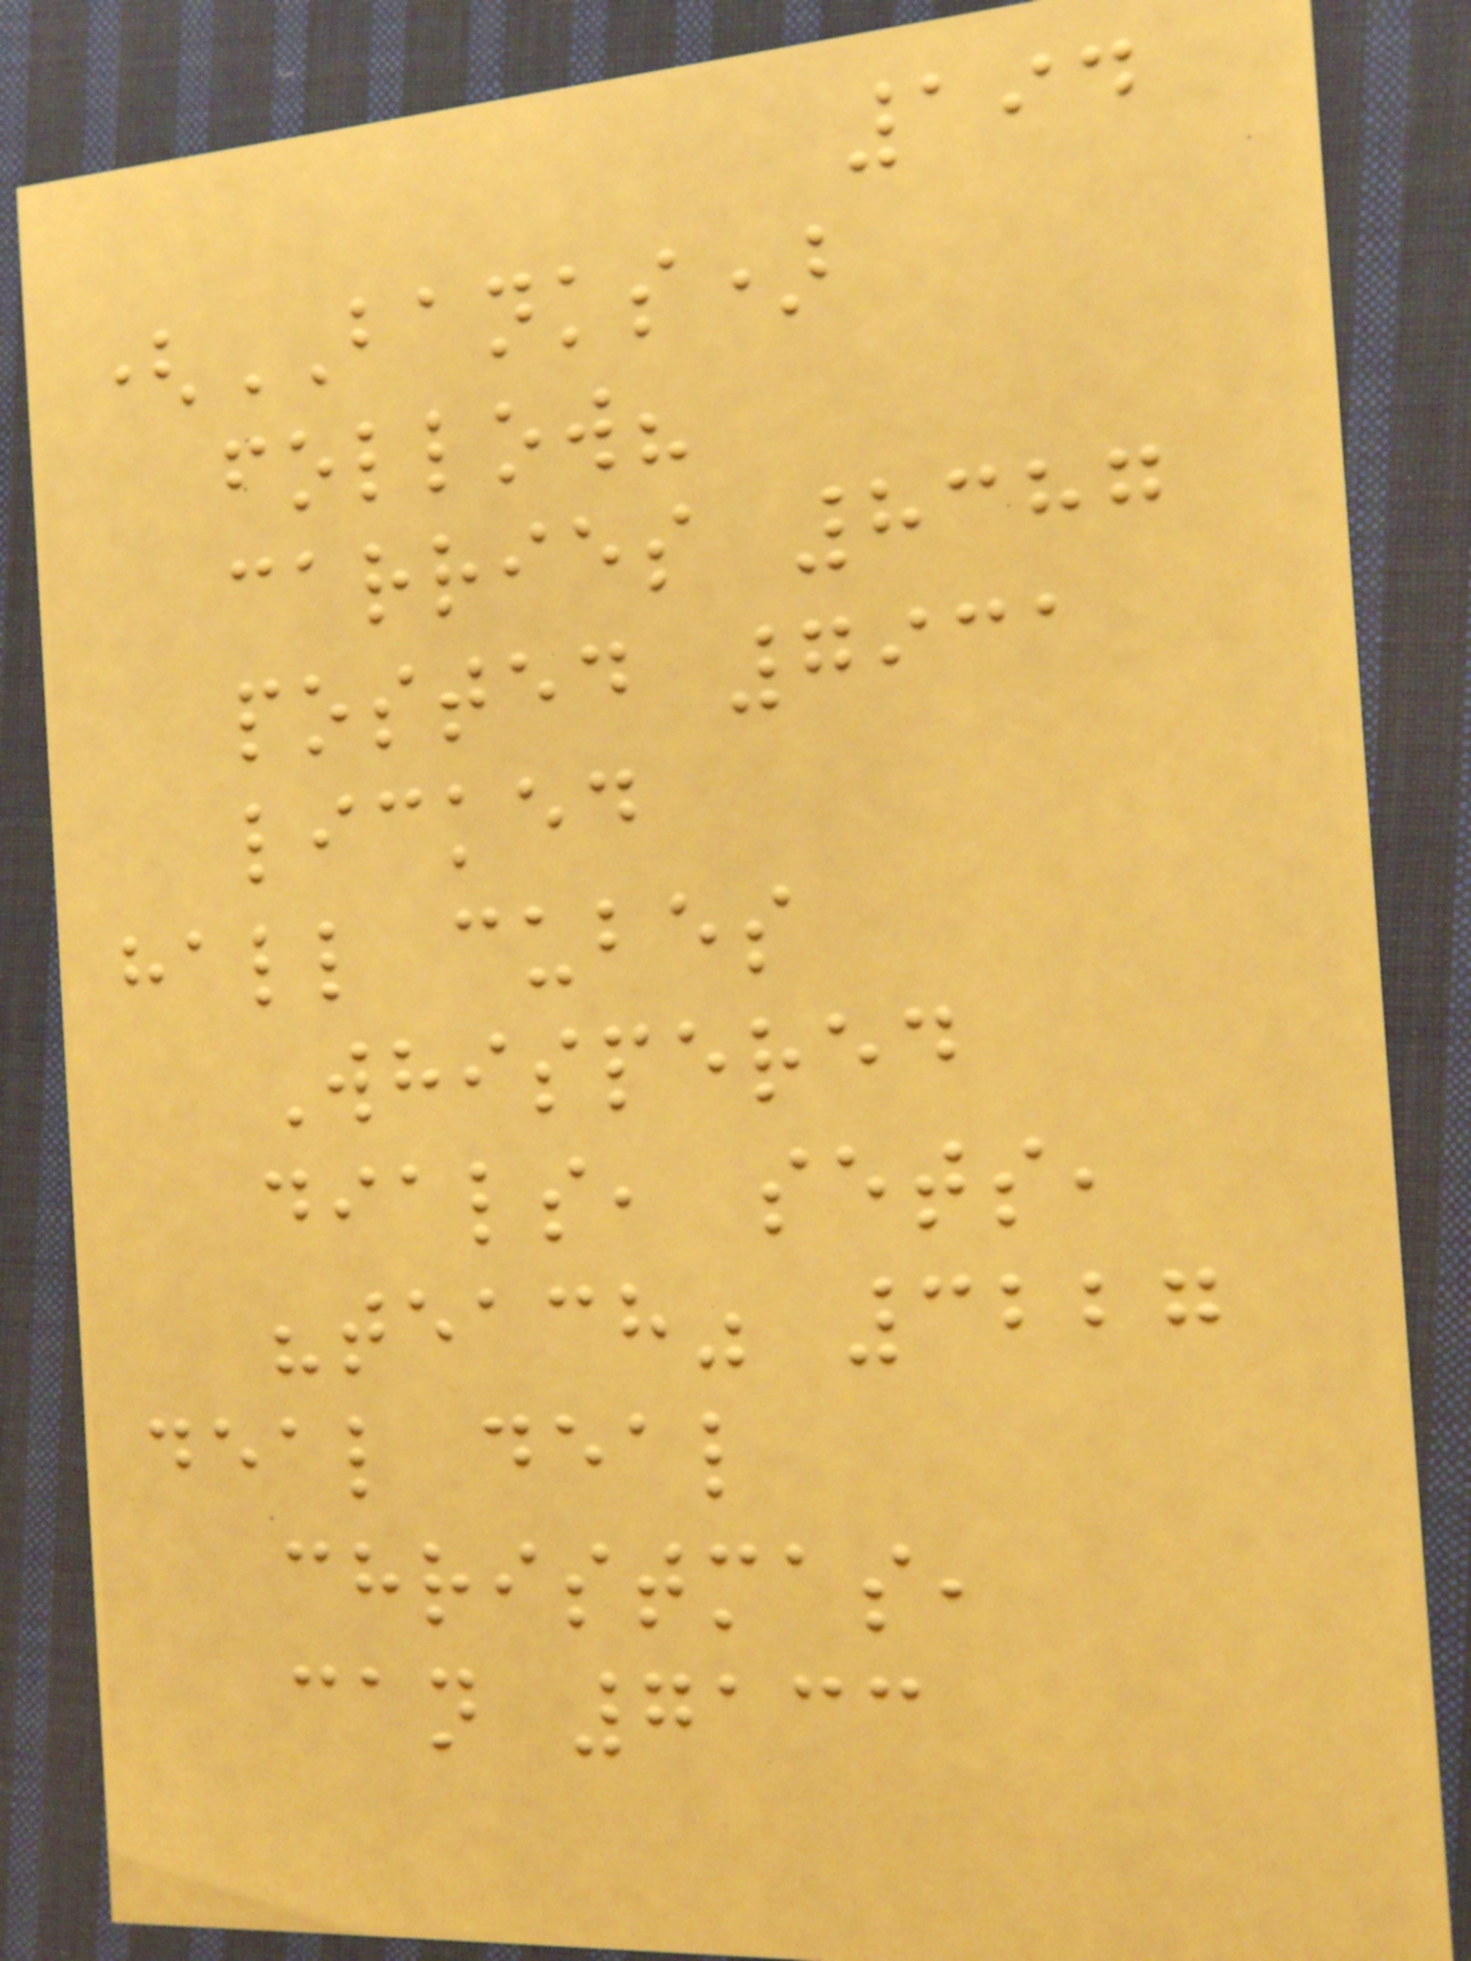194
(BANKS)
follow?
carries 8387
posted 7931
licked
hall cubes
Whispered
dials, sets,
"teach" 3227
deal deal
christmas,
can 7133
